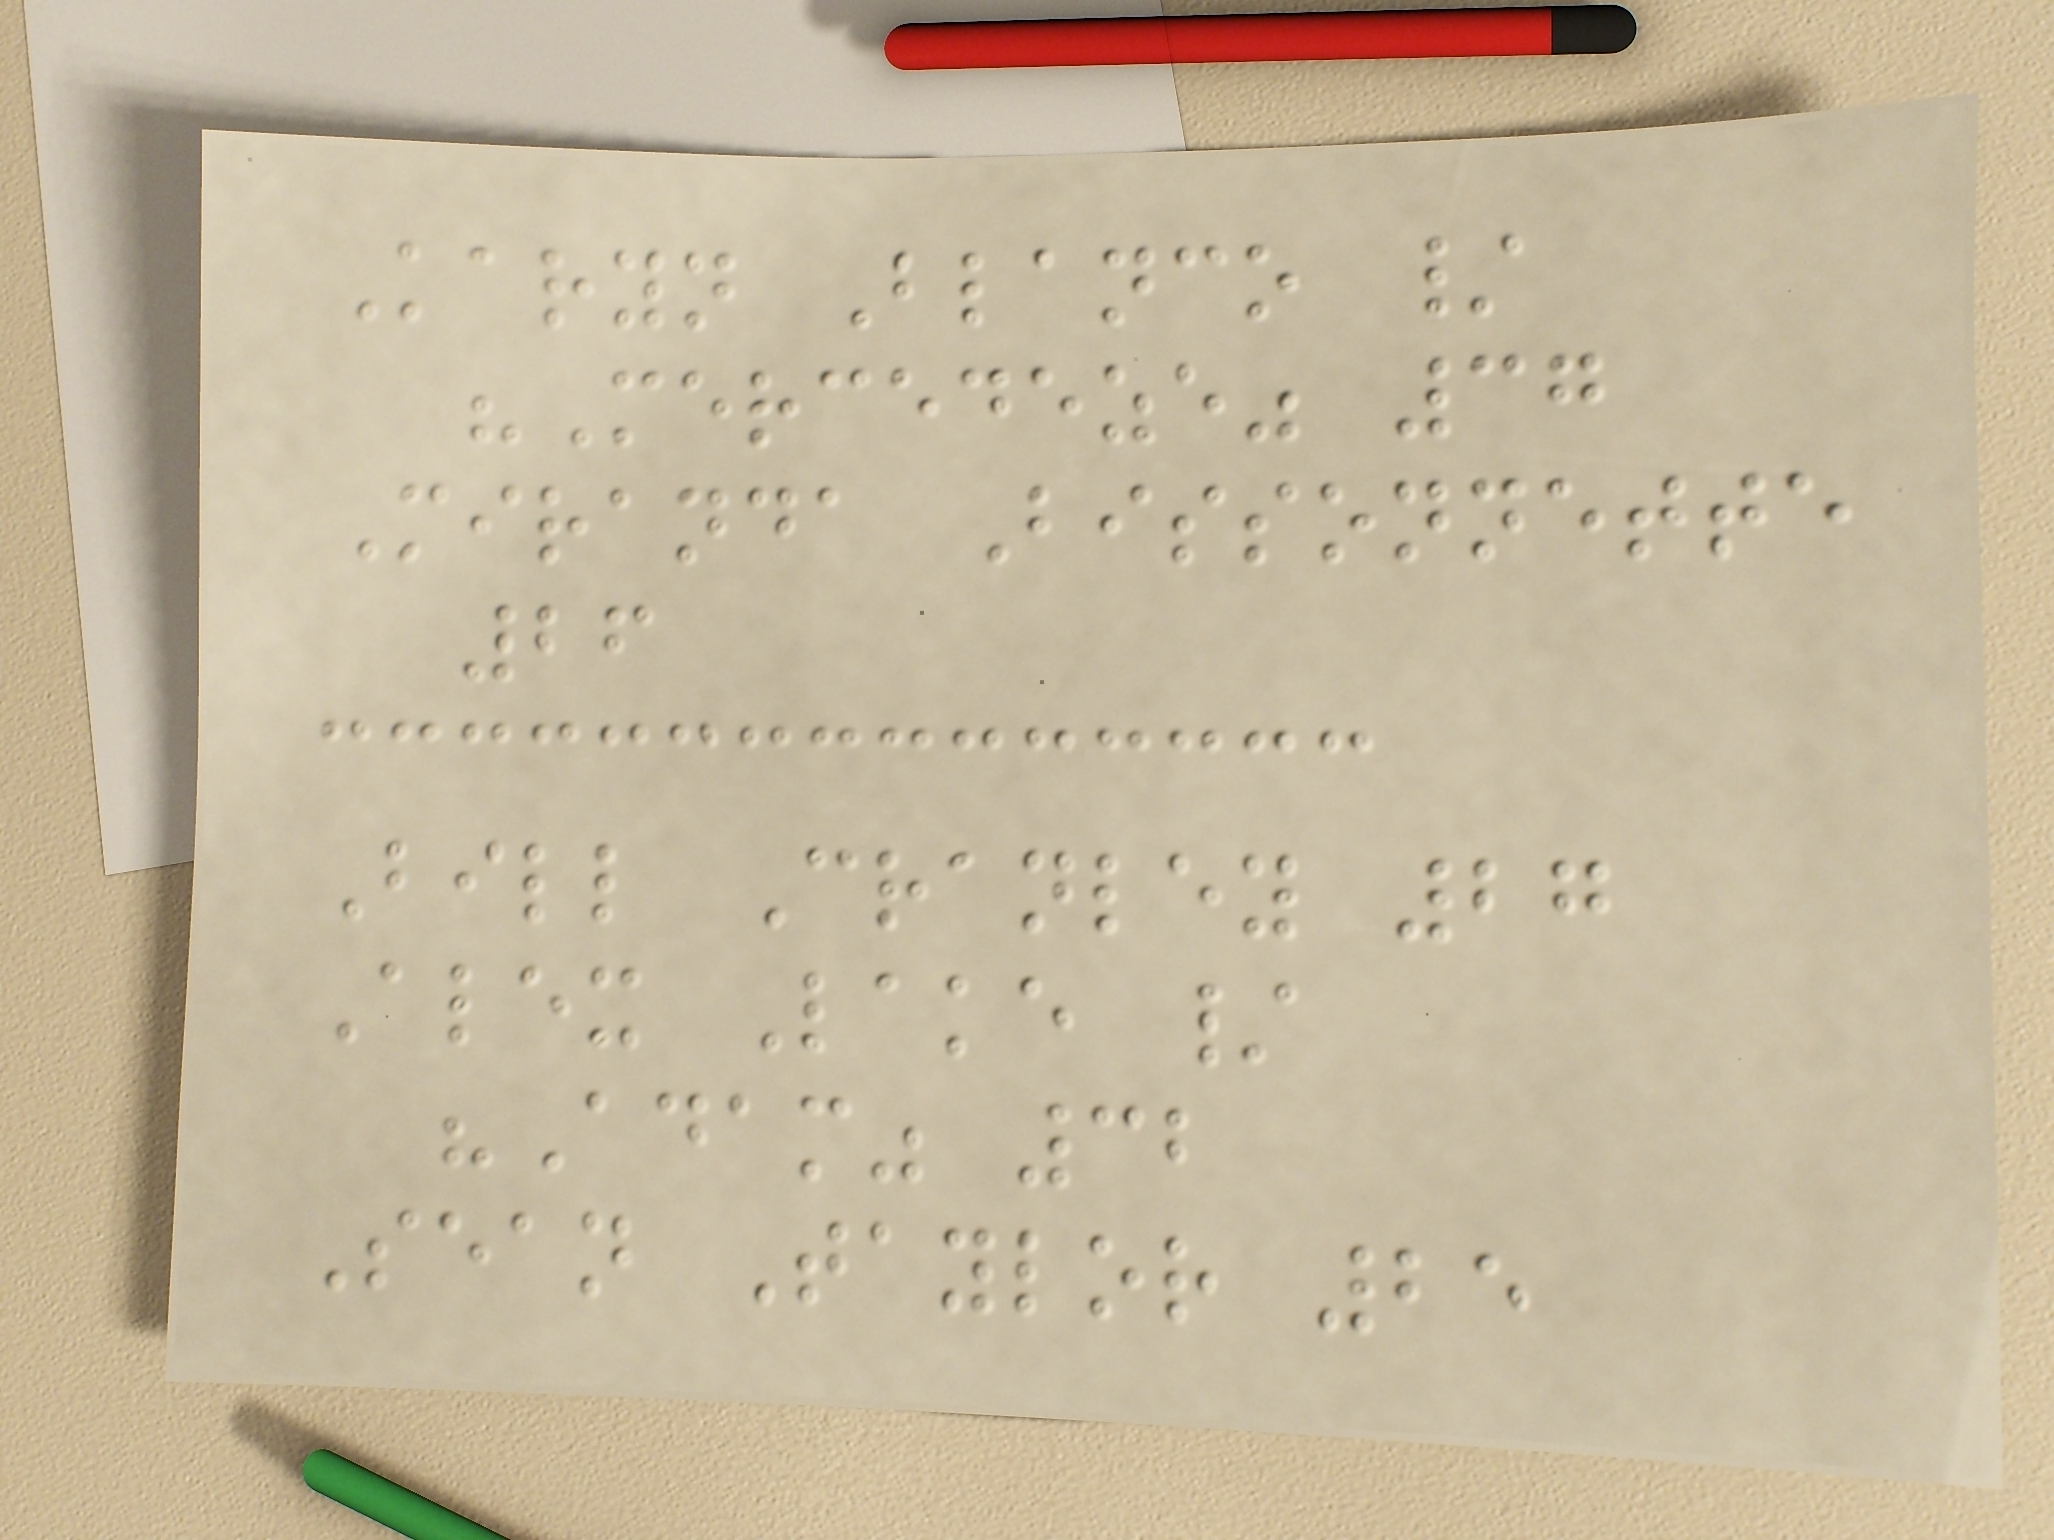Karyn Blanco /
"Mercedeze" 37
Miranda Bissonnette
26
Bill Cranley 27
Alex Lake /
"Adam" 32
Sean Taylor 25
